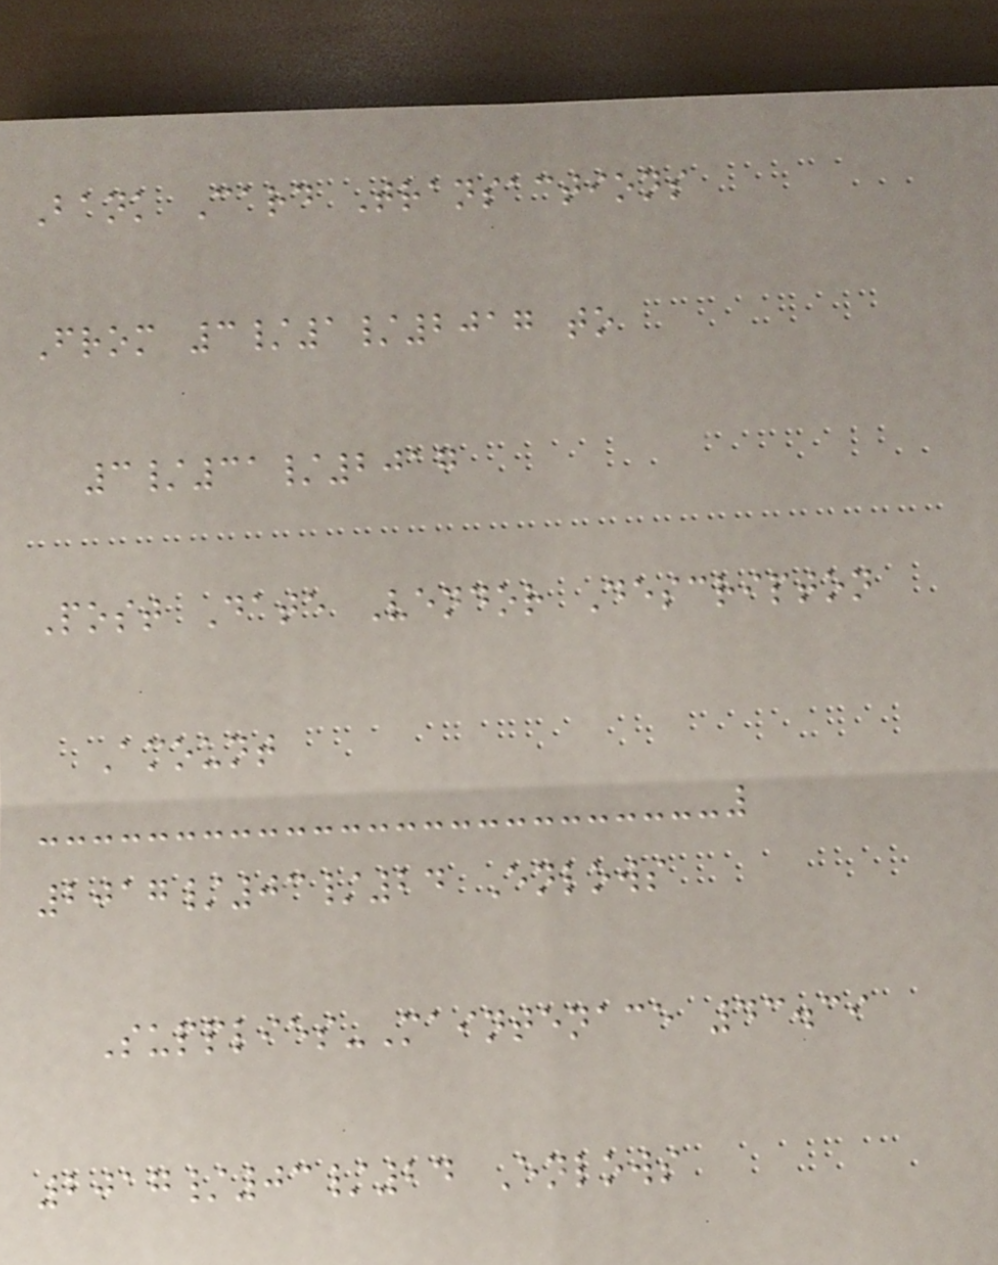Bank Card Transactions
From 3/1/2017 to
3/31/2017
Post Date Vendor Descripton
Amount
2017/03/24 Enlows
Supplies-Maintenace 43.39
2017/03/24 Enlows
